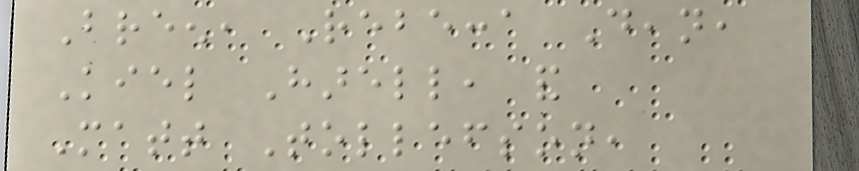Breen, Rebecca Dean,
Kiel Harell, and
Matt Tollefson,
